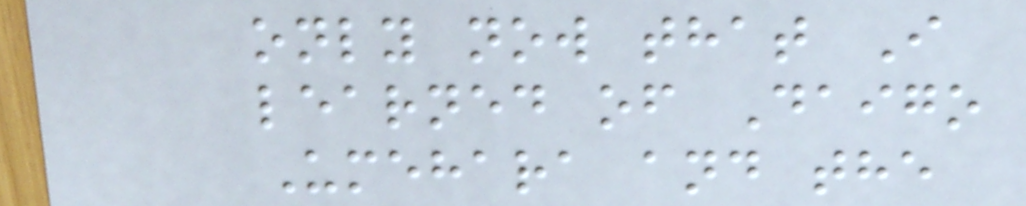only now that I
learned of Daigo
Umehara and the
